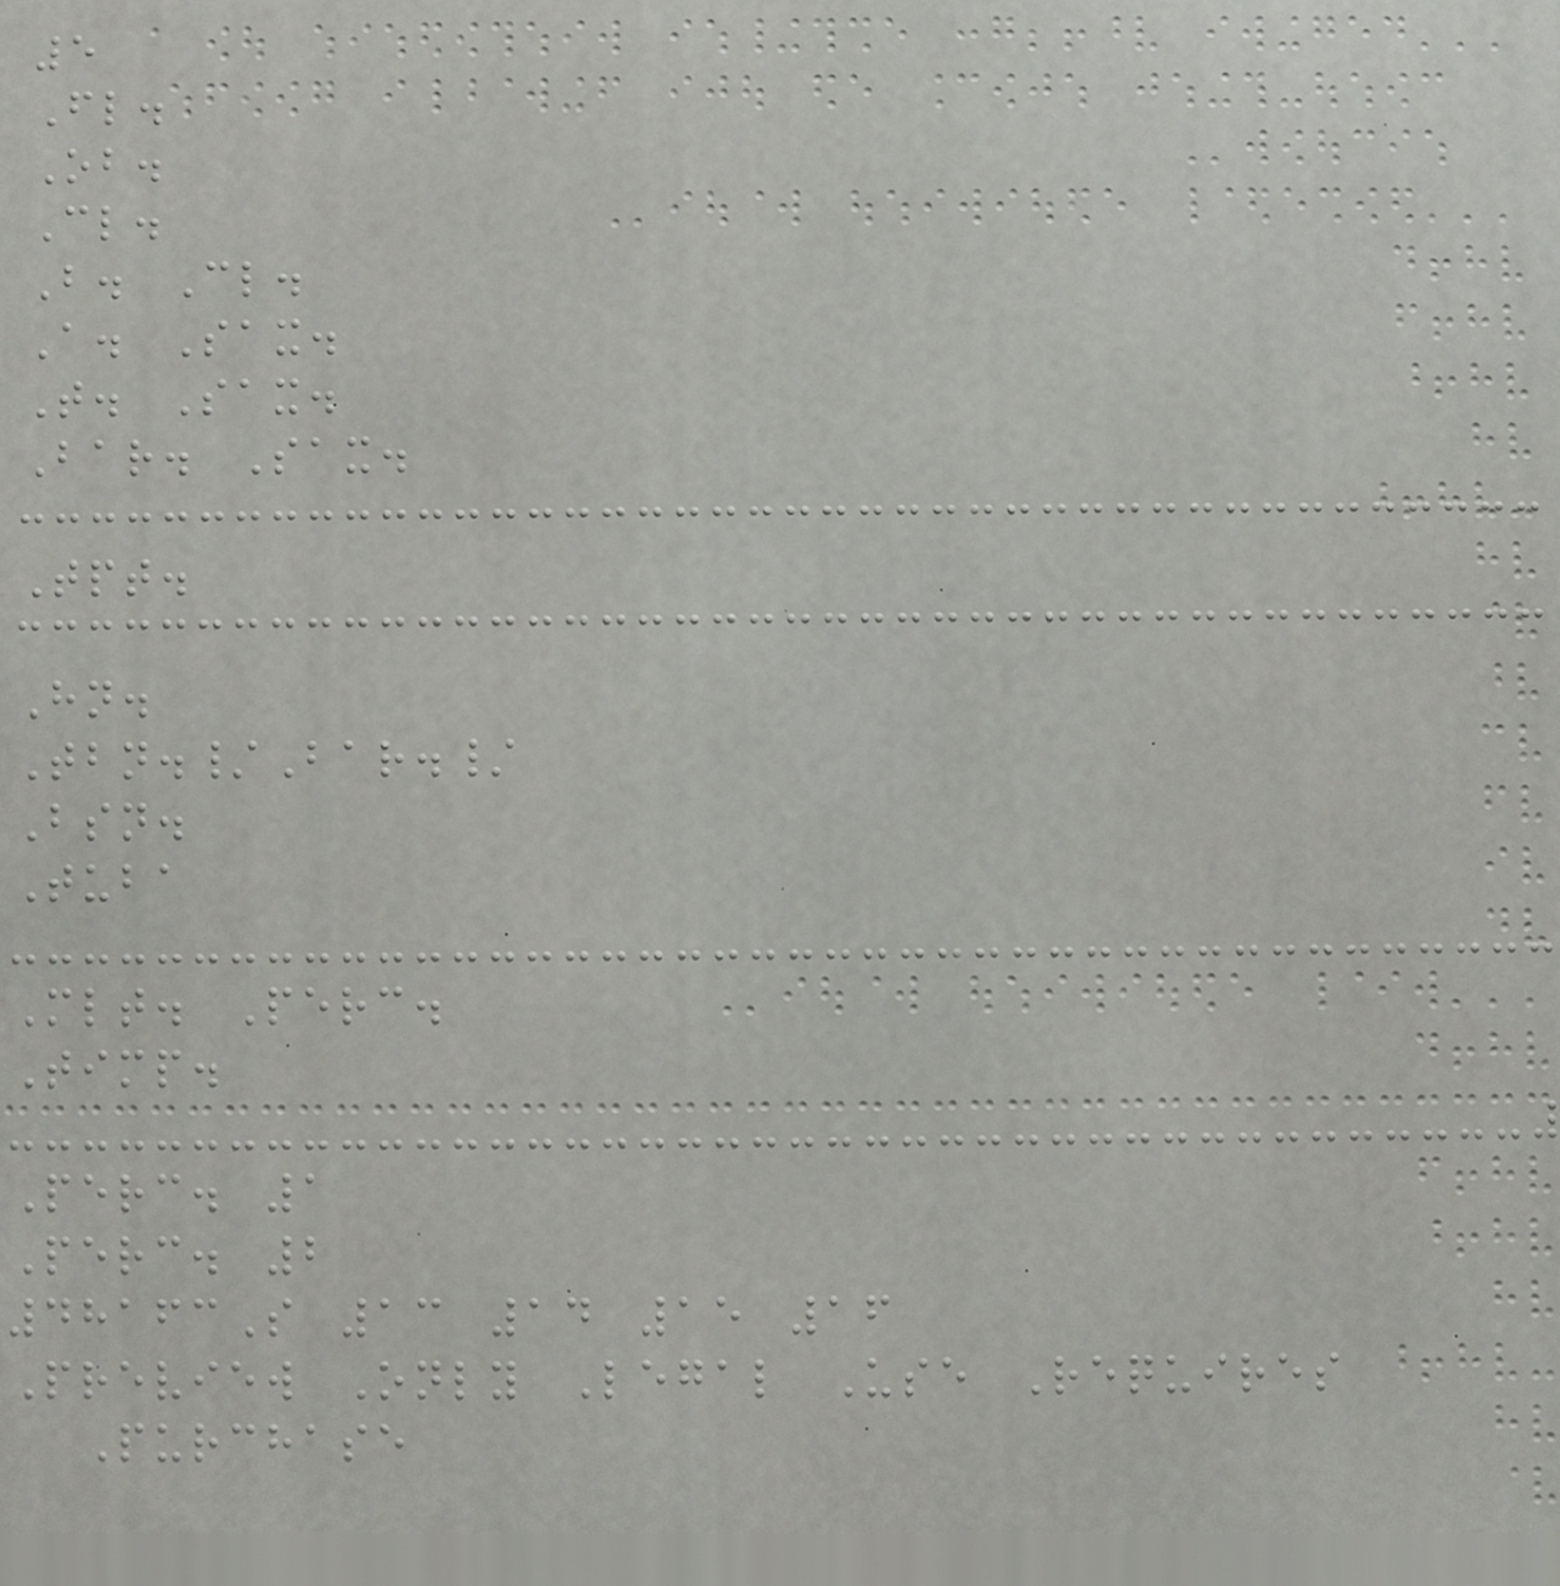5
Fl.
Ob.
Cl.
B. Cl.
A. Sax.
T. Sax.
Bar. Sax.
Tpt.
Hn.
Tbn./Bar./
Bsn.
Tuba
Mlt. Perc.
Timp.
Perc. 1
Perc. 2
48163S 13 14 15 16
Preview Only Legal Use Requires
Purchase
